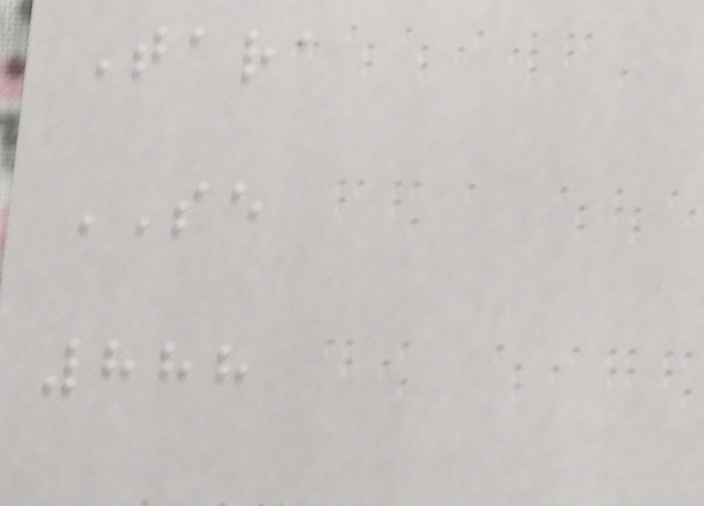Tara
SE
888
